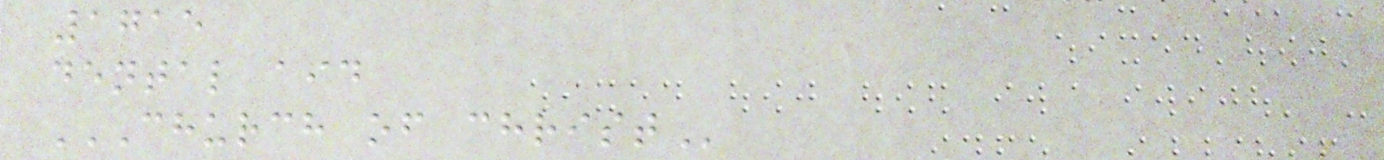1715
dental aid
CHURCH OF CHRIST
